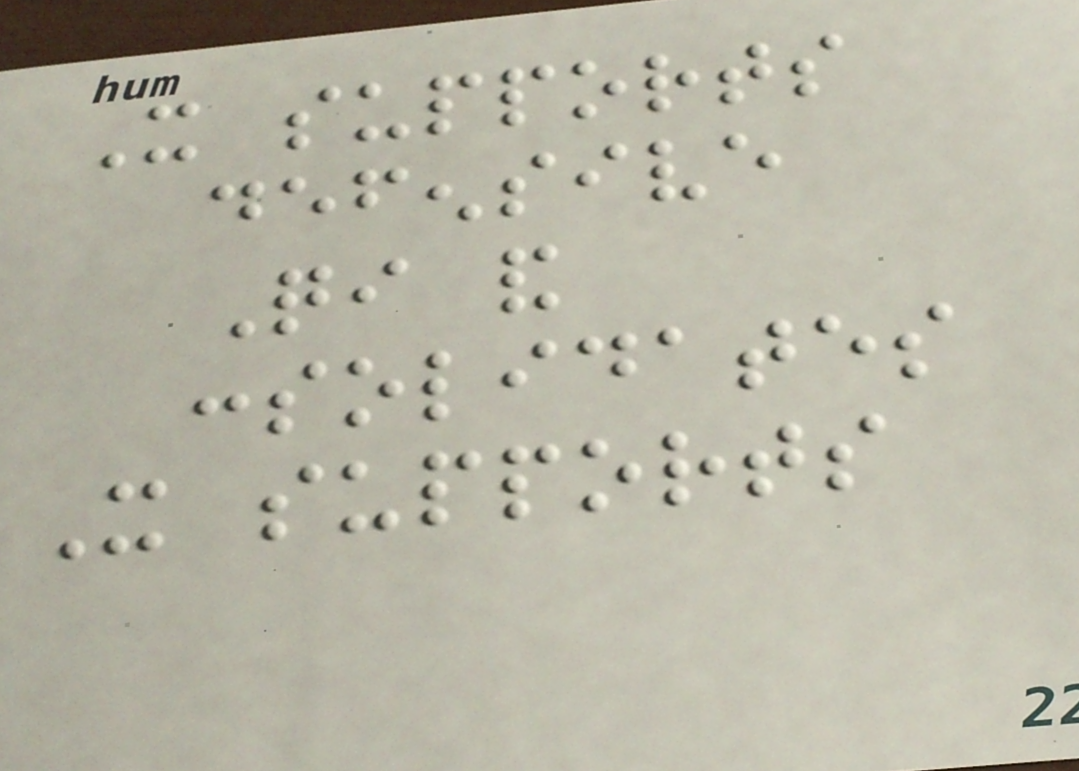It supports
defensive
Qi and
consolidates
It supports
